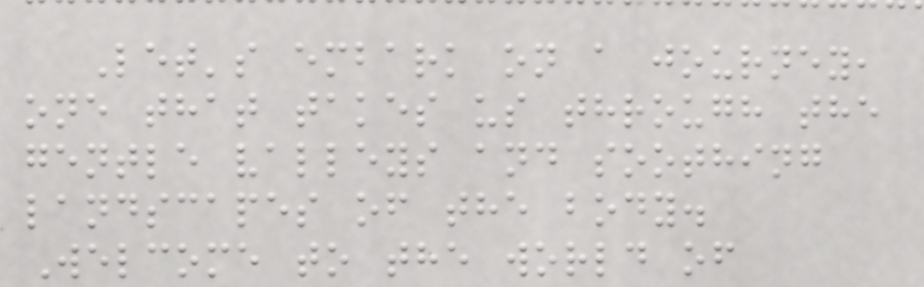Let's embark on a journey,
one that takes us through the
gentle valleys and soothing
landscapes of the body.
Welcome to the world of
